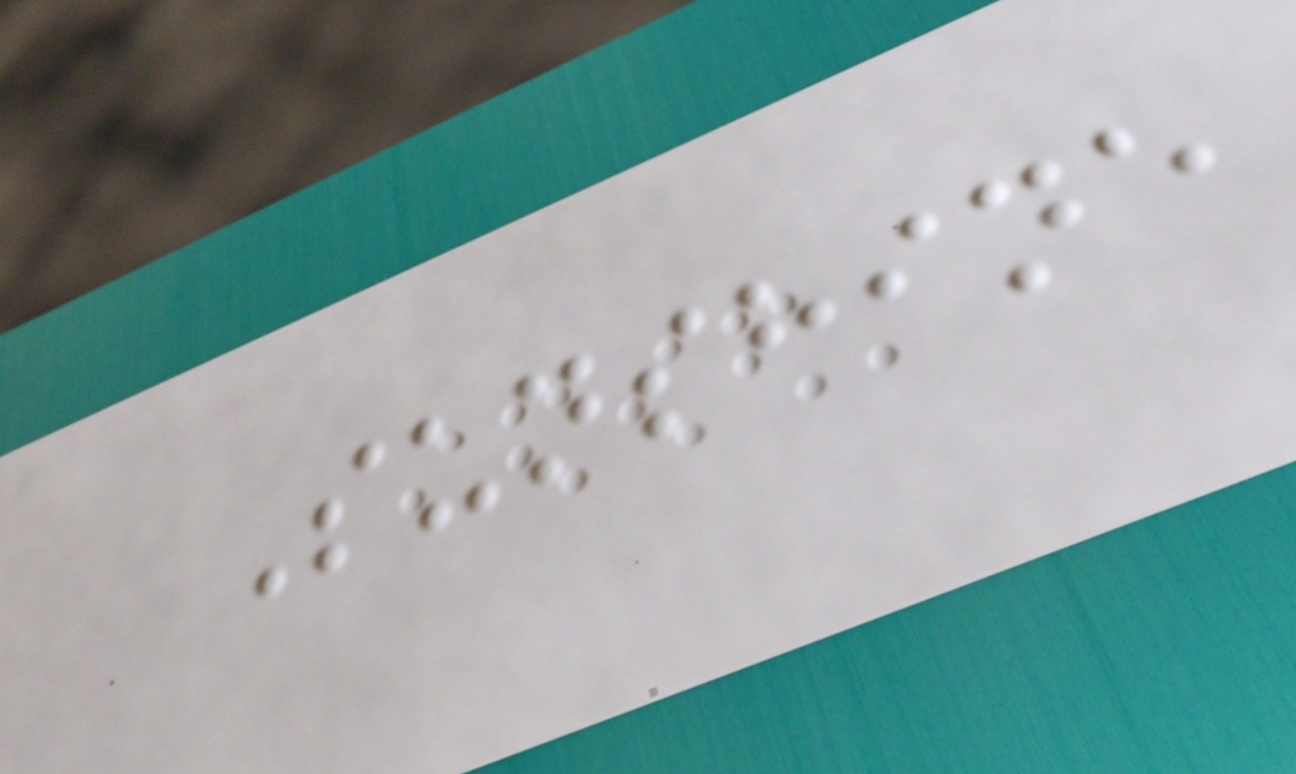Sunshine
